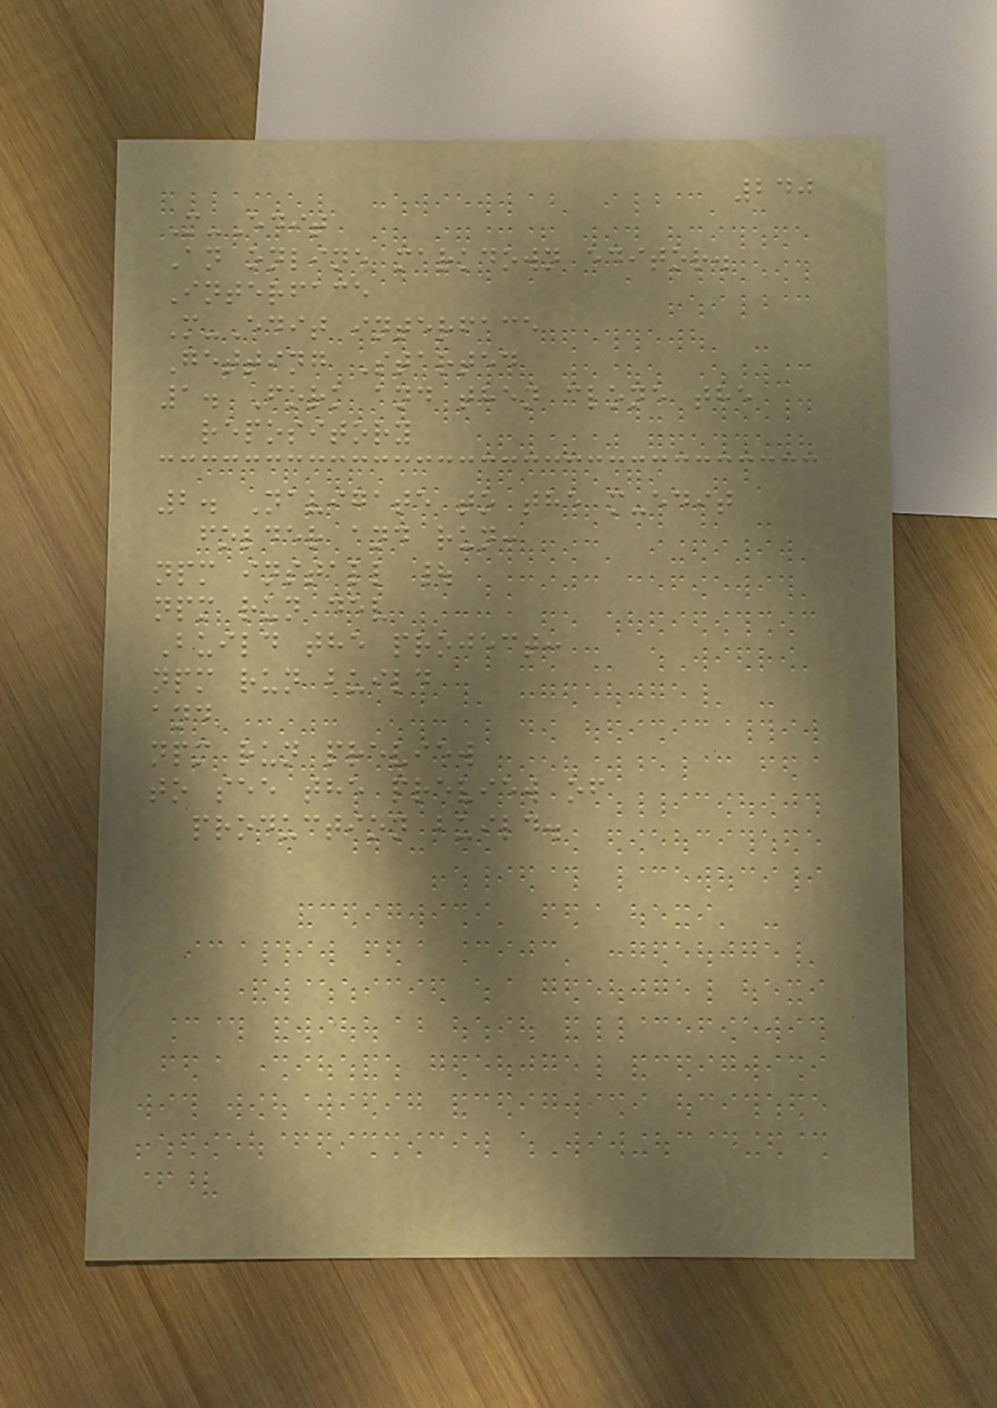240
M-Edit
An online markdown editor.
Interface
M-Edit interface
Getting Started
1. Fork and then clone the
repository
2. Navigate to the m-edit
folder and run:
npm install |
npm run dev
Build the project:
npm run build
and
npm run preview
to see the preview of
production build.
